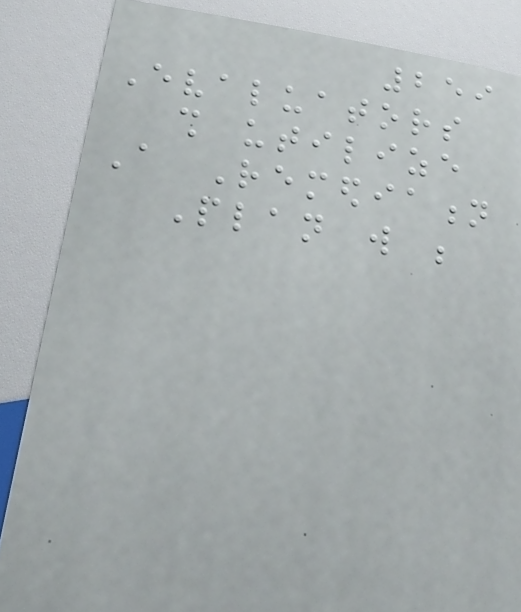259
Evaluators
shall utilize
A Remediation
Plan will be
